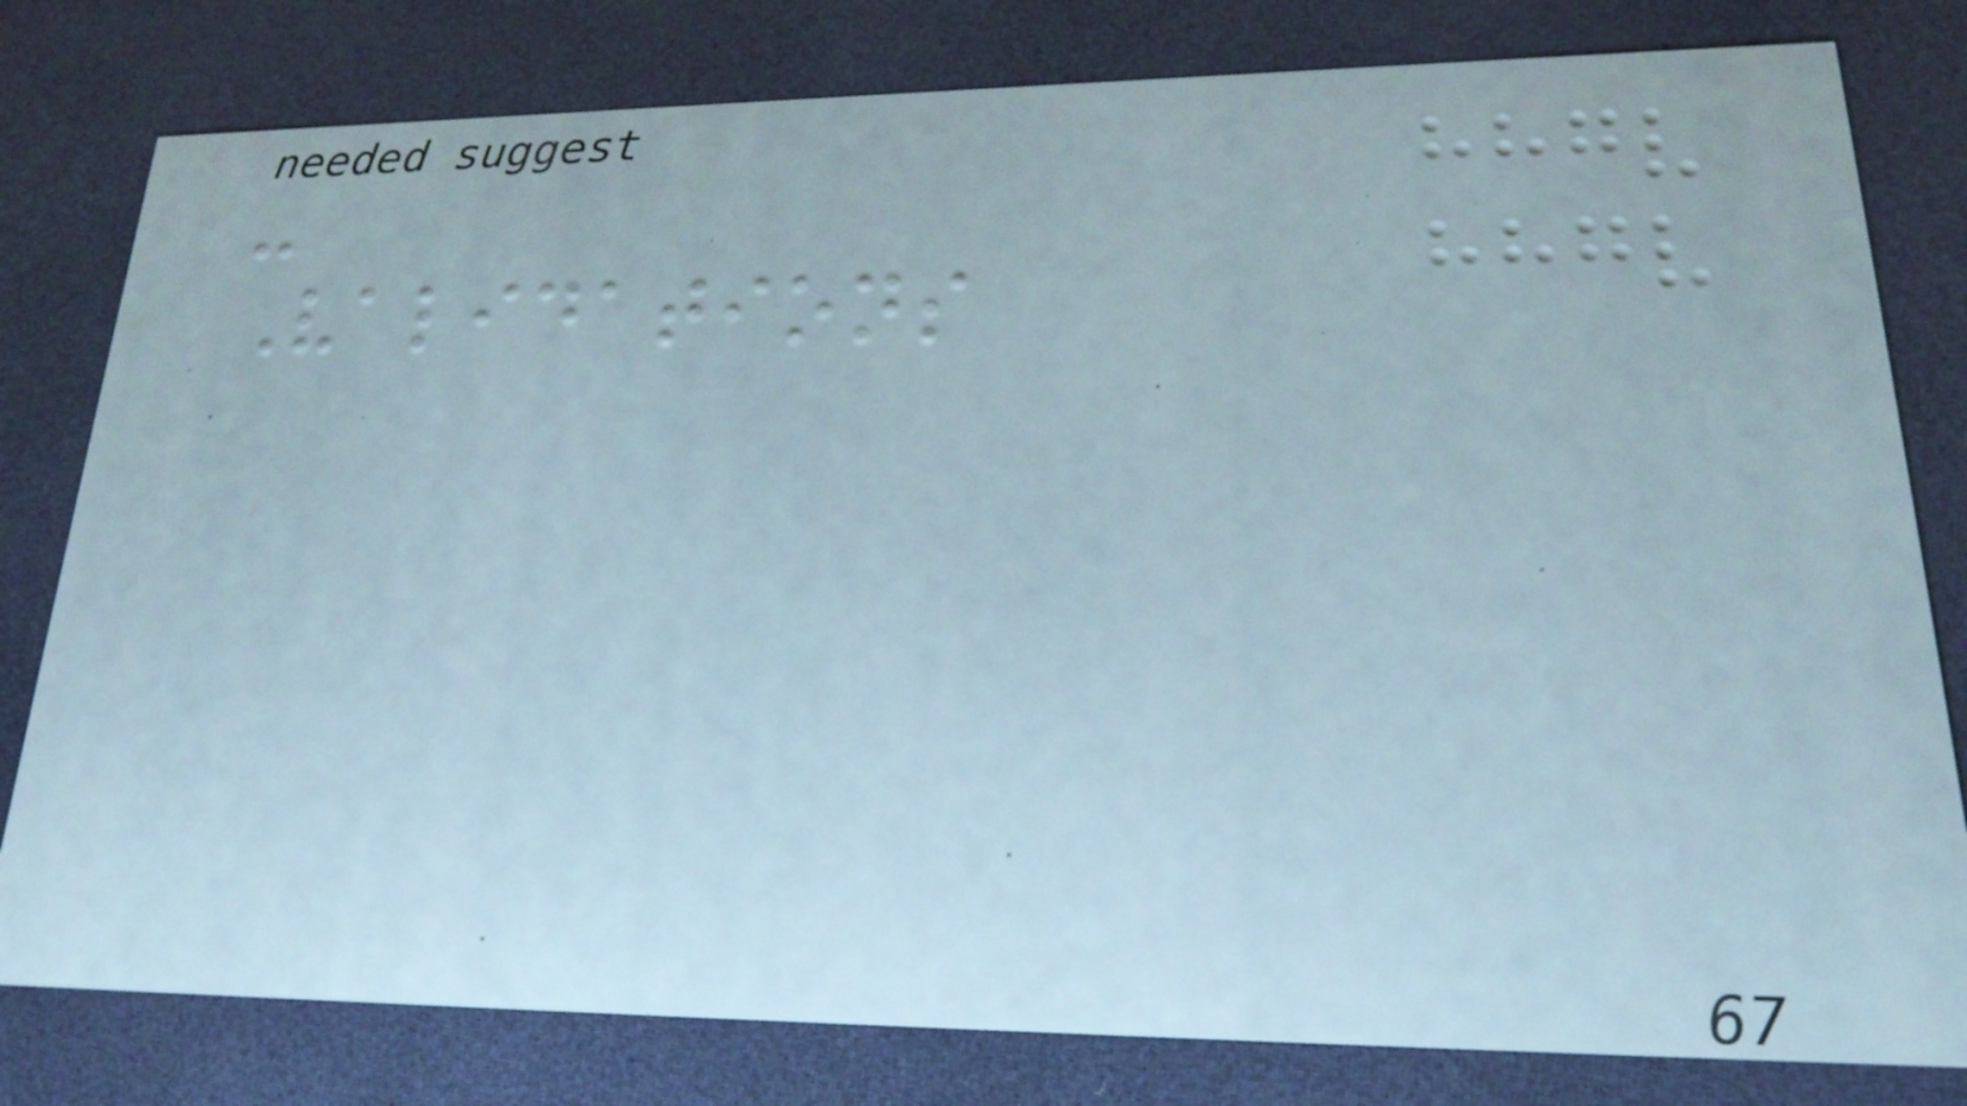-
Validations
